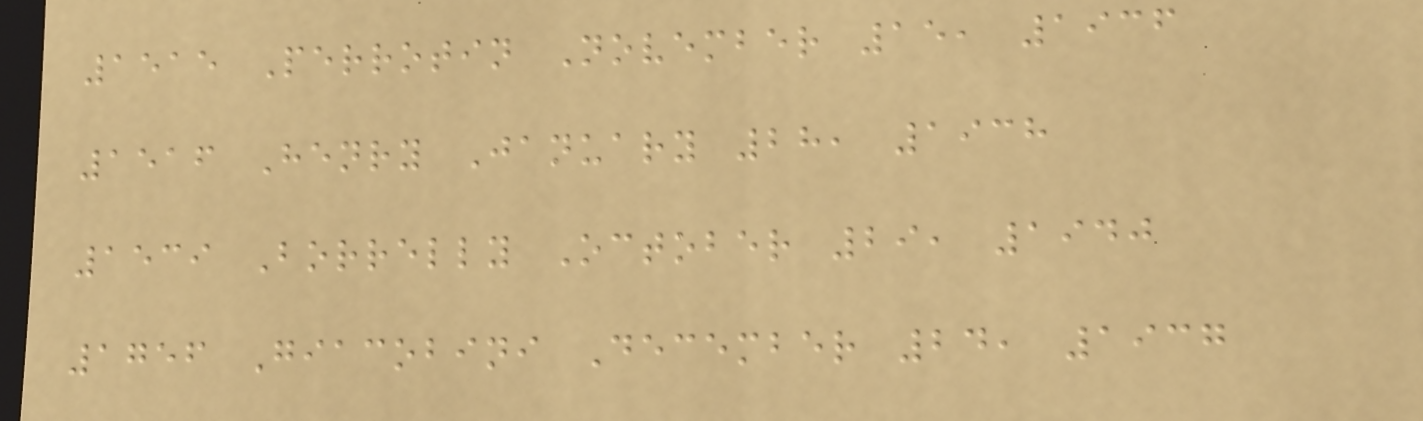1515 Perrotin November 15, 1936
1516 Henry January 28, 1938
1539 Borrelly October 29, 1940
1756 Giacobini December 24, 1937
